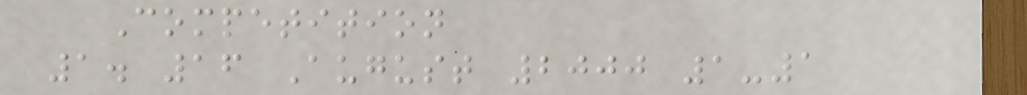Competition
1. 16 August 2000 1-1
